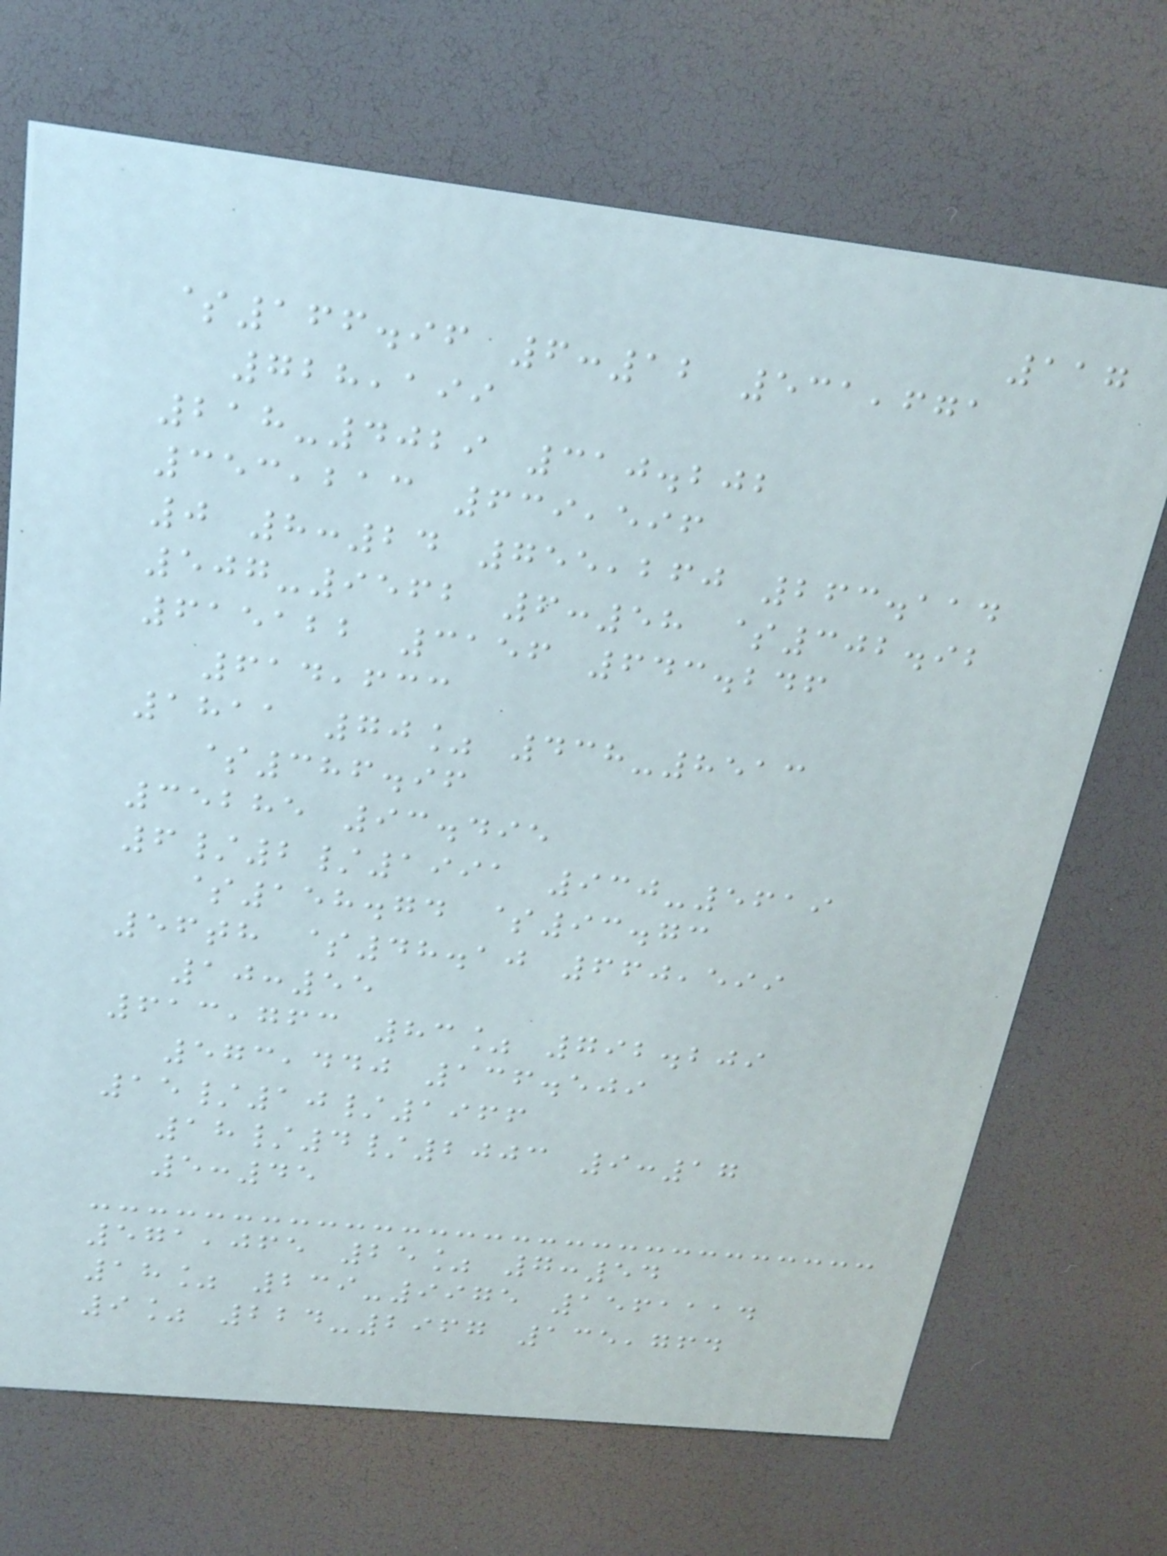117
$166.96 6:12 531,671
728,199
218-4029 310.202
353,213 639,596
0 8:24 755,260 263.114
507-9562 6:58 $302.92
615122 3156 643.246
614,633
1811 70% 438-8513
$386.96
35285 93.495
6/2/1991 930-5619
$158.74 $93.73
56th $48.10 660,599
10:55
613,763 83% 792.209
573,440 136.509
15/10/1966
18/4/2003 9:17
5:45
571,065 25% 7:54
18% 239-9975 1561114
9% 224-2967 135,764
